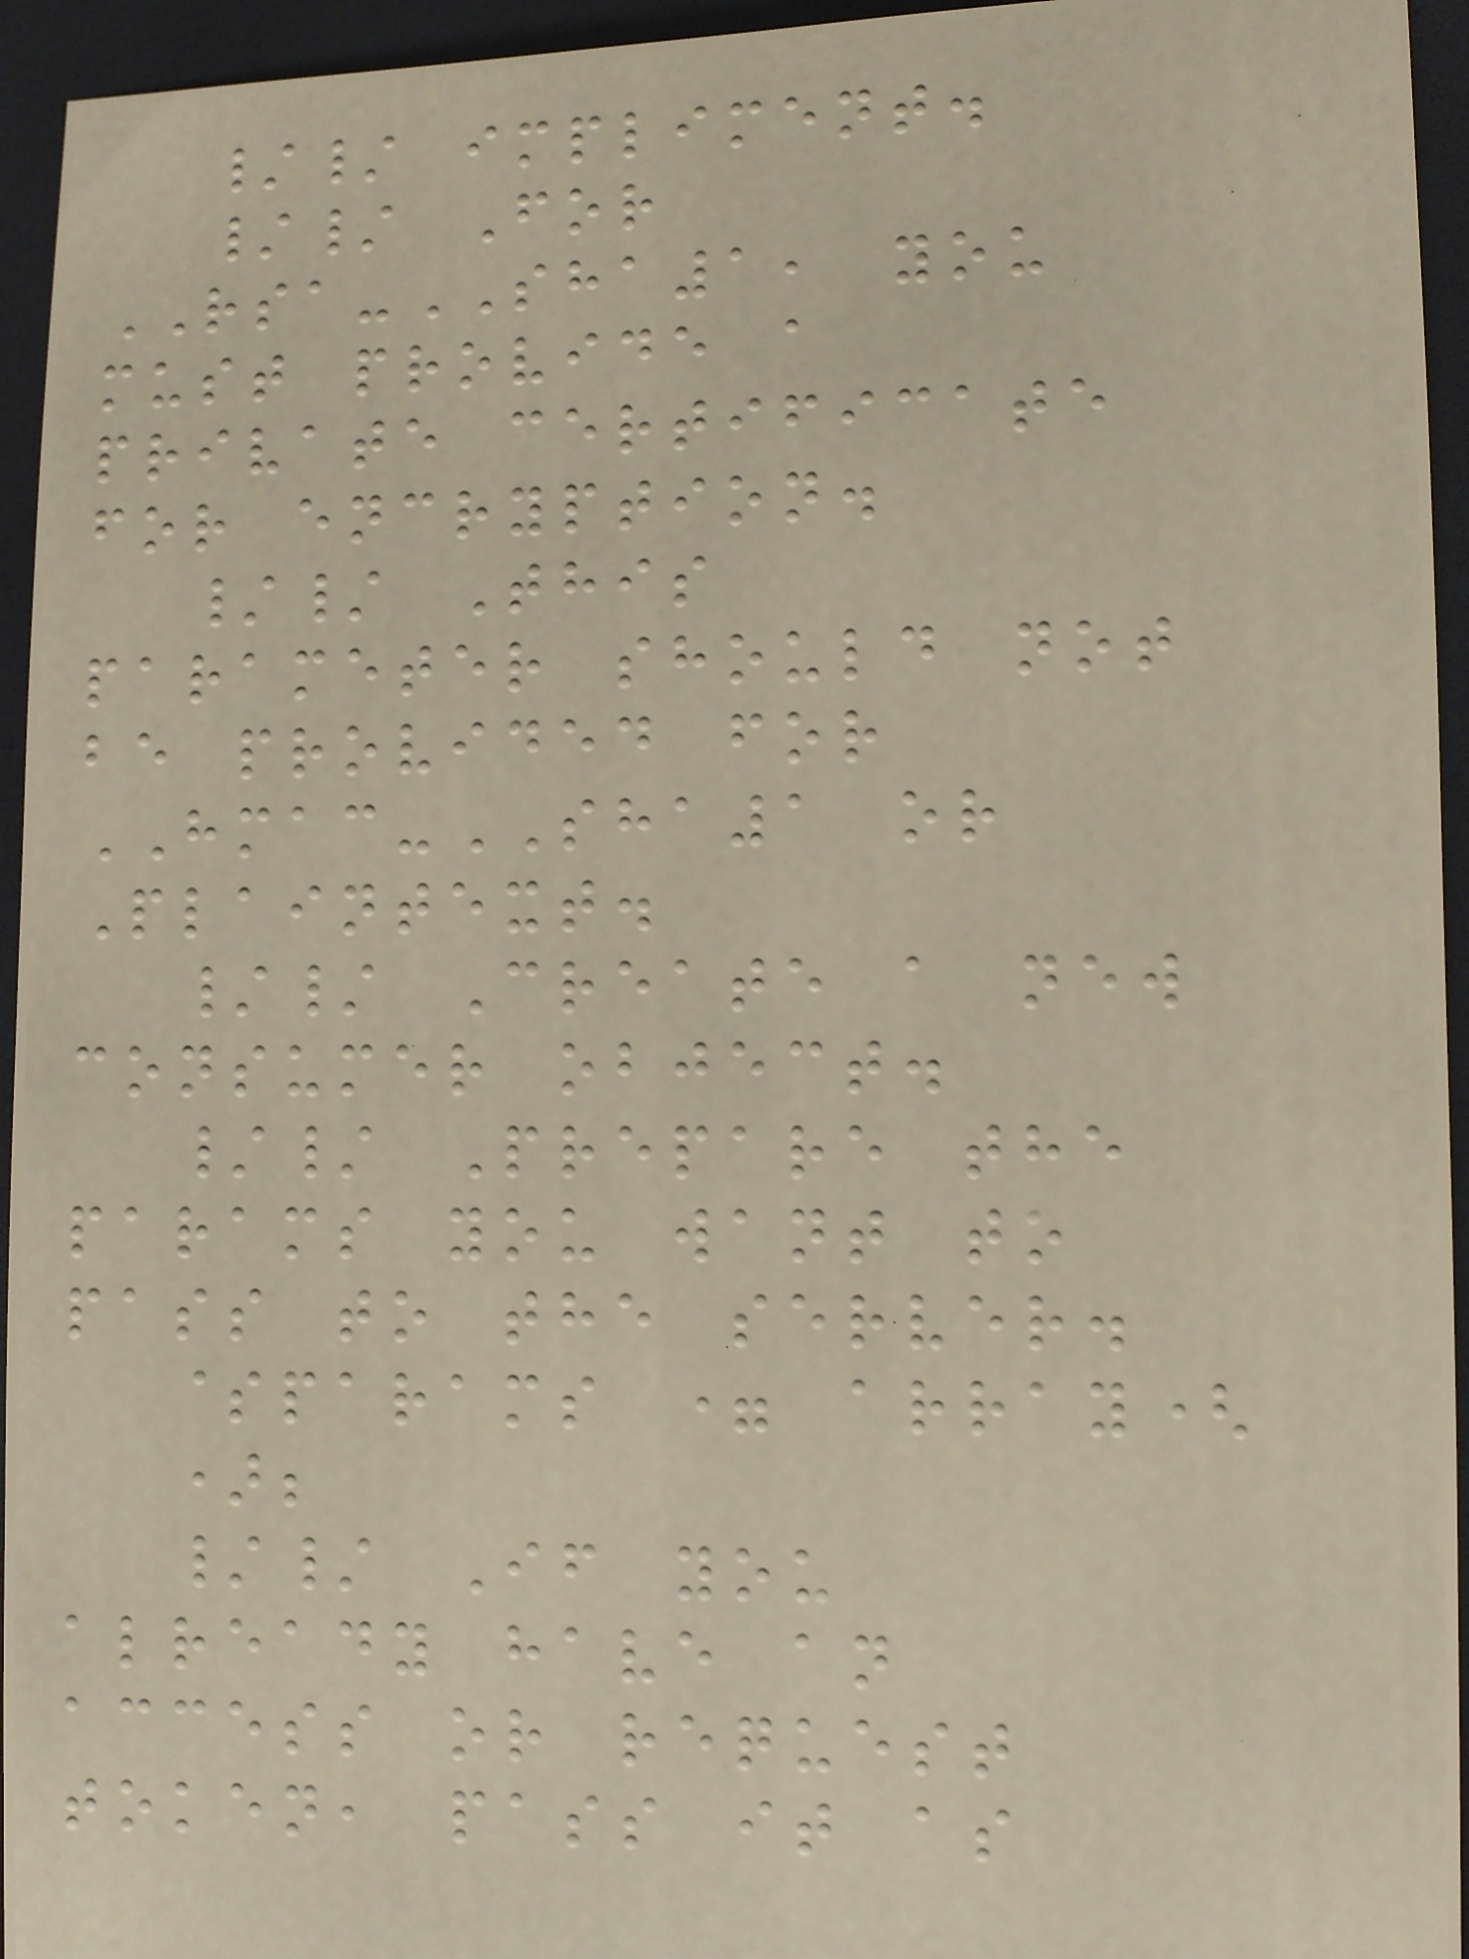// impliment.
// For
RSA-SHA1, you
must provide a
private certificate
for encryption.
// This
parameter should not
be provided for
HMAC-SHA1 or
Plaintext.
// Create a new
consumer object.
// Prepare the
params you want to
pass to the server.
$params = array(
);
// If you
already have an
access or request
token, pass it as
